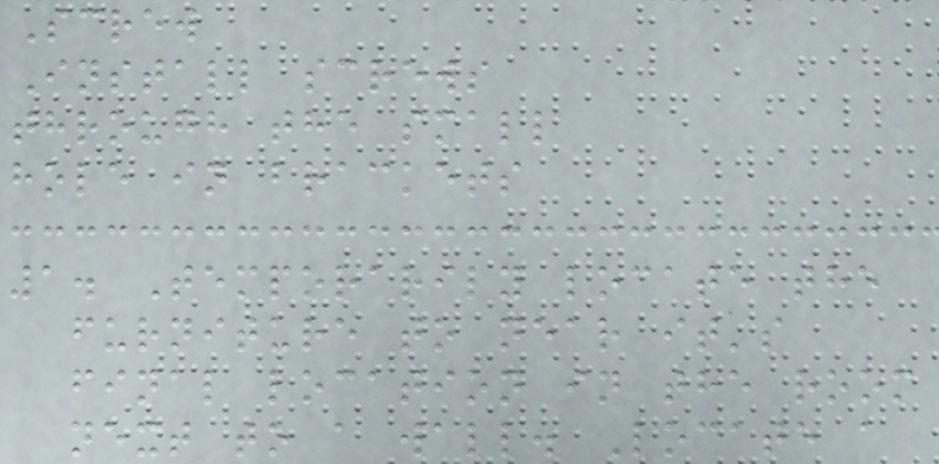Screw
Install screws
through the small
hole in brackets
1. Temporarily locate the
furniture to near it's
final location in the room
next to a wall. Locate a
